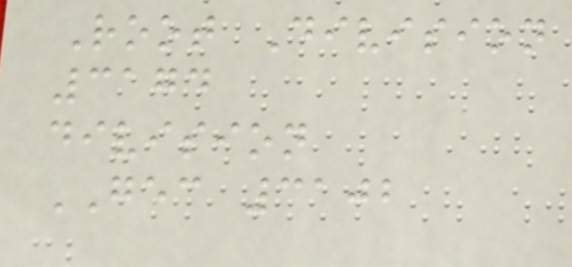Root Division
3174
division
GEC 3102
